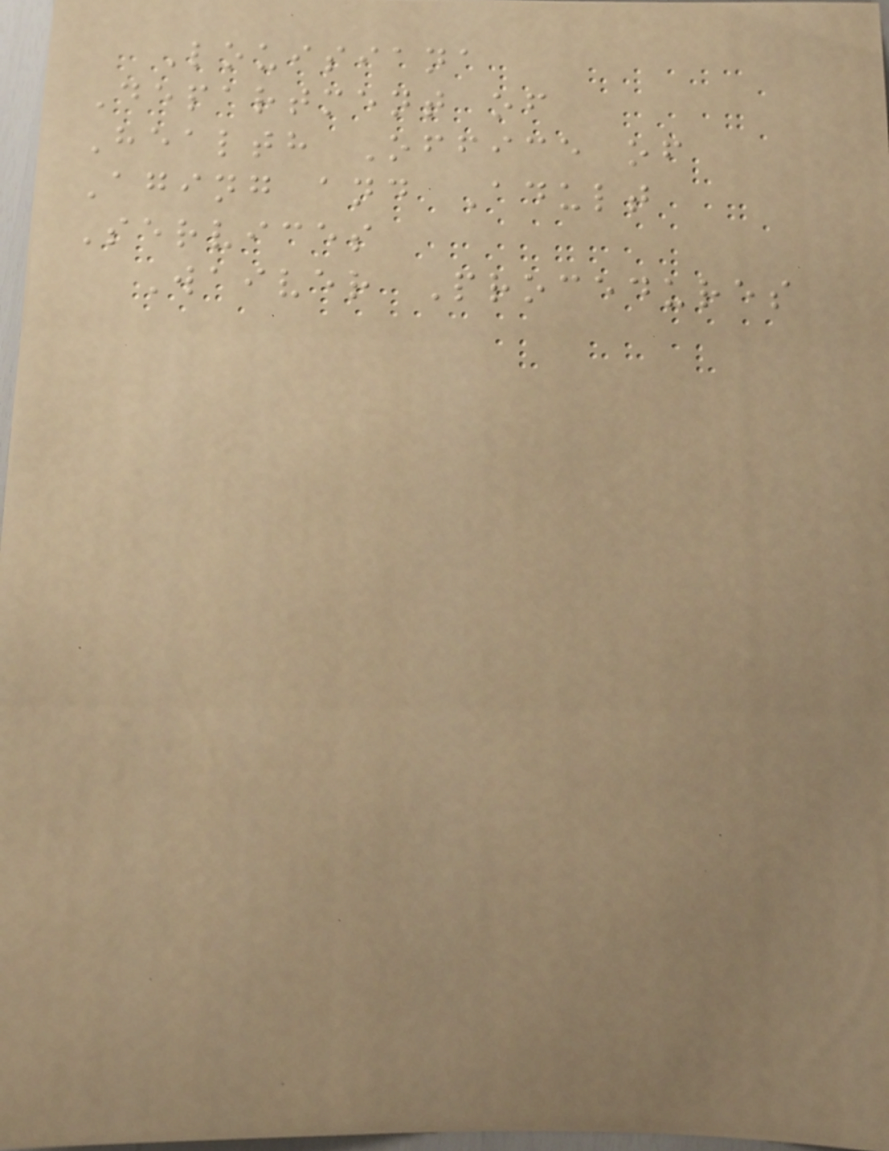Louisiana
Department of
Health Office of
Aging and Adult
Services
Waiver Procedures
